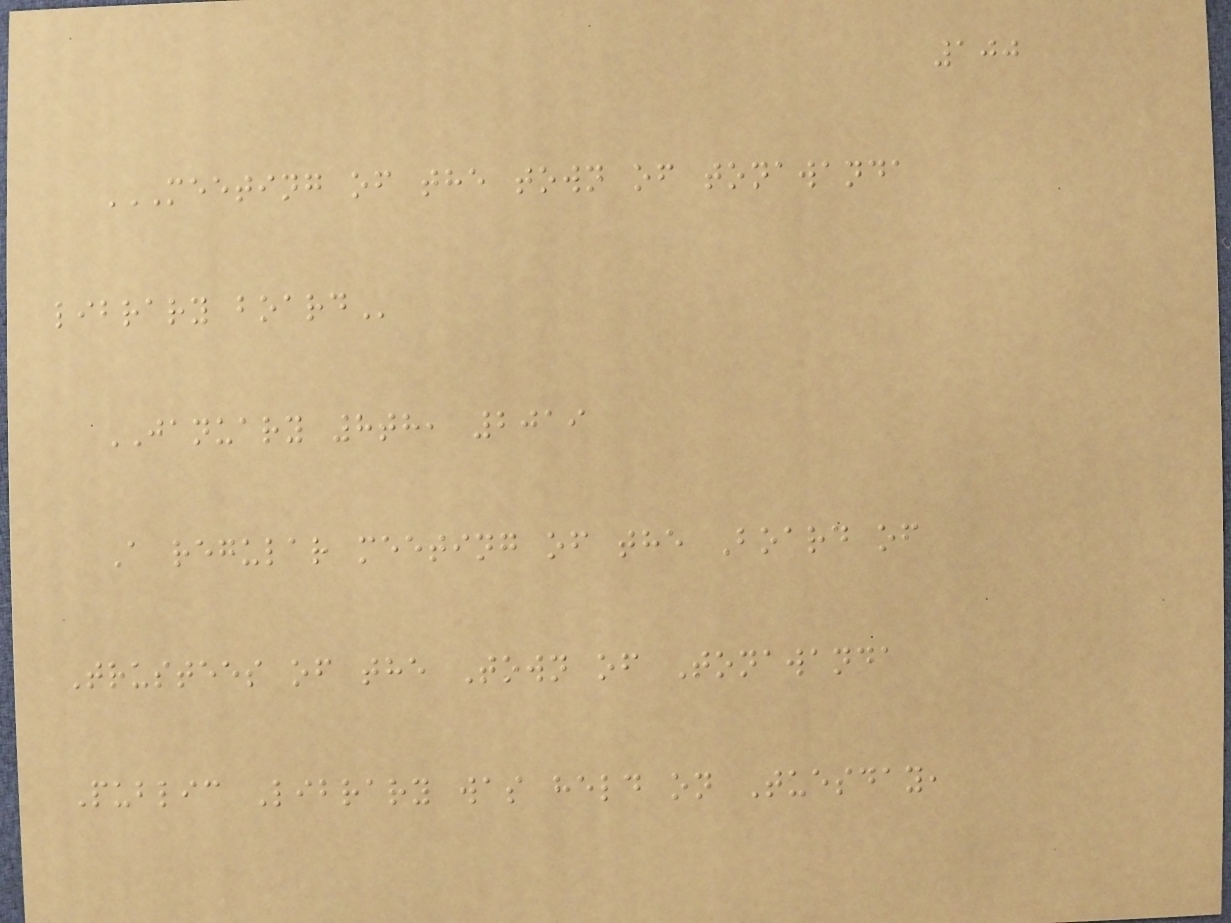100
MEETING OF THE TOWN OF TONAWANDA
LIBRARY BOARD
JANUARY 8th, 2019
A regular meeting of the Board of
Trustees of the Town of Tonawanda
Public Library was held on Tuesday,
